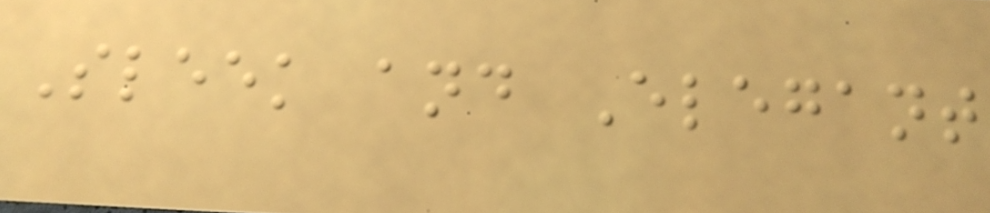Sleek and Elegant
